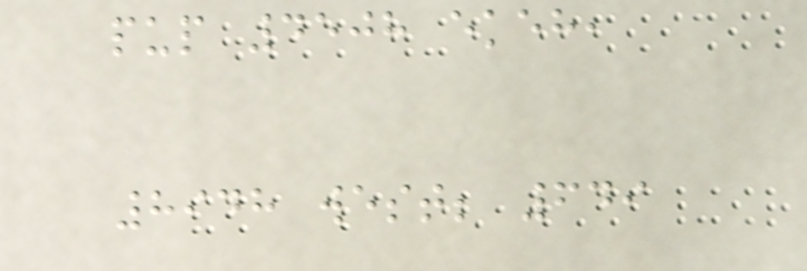pup 4508 ekeh,
8948 west; 649
